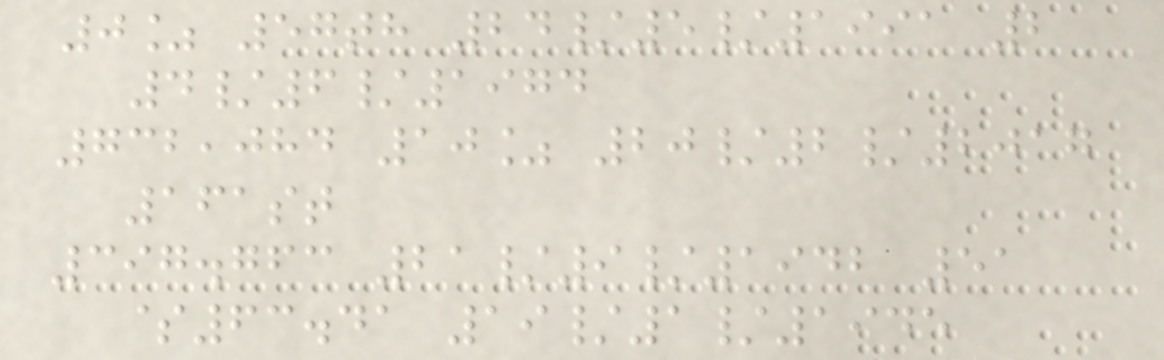0% 57th 24/5/1991 2
4/6/1974
732,084 10% 20/2/2017
161st
397.763 21/9/1942 51
$63.41 19/1/1945
